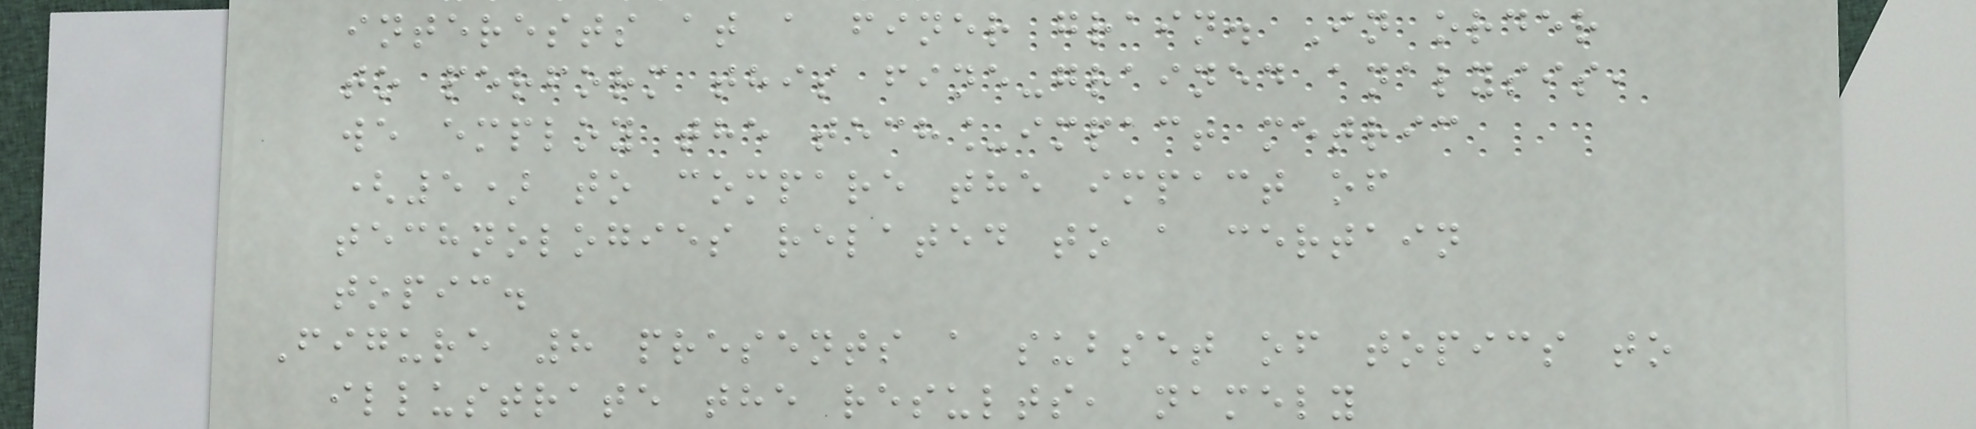interests at a finer grain. In order
to perform this fine-grained analysis,
we employ the tech_impact metric
(5) to compare the impact of
technologies related to a certain
topic.
Figure 8 presents a subset of topics to
illustrate the results, namely
